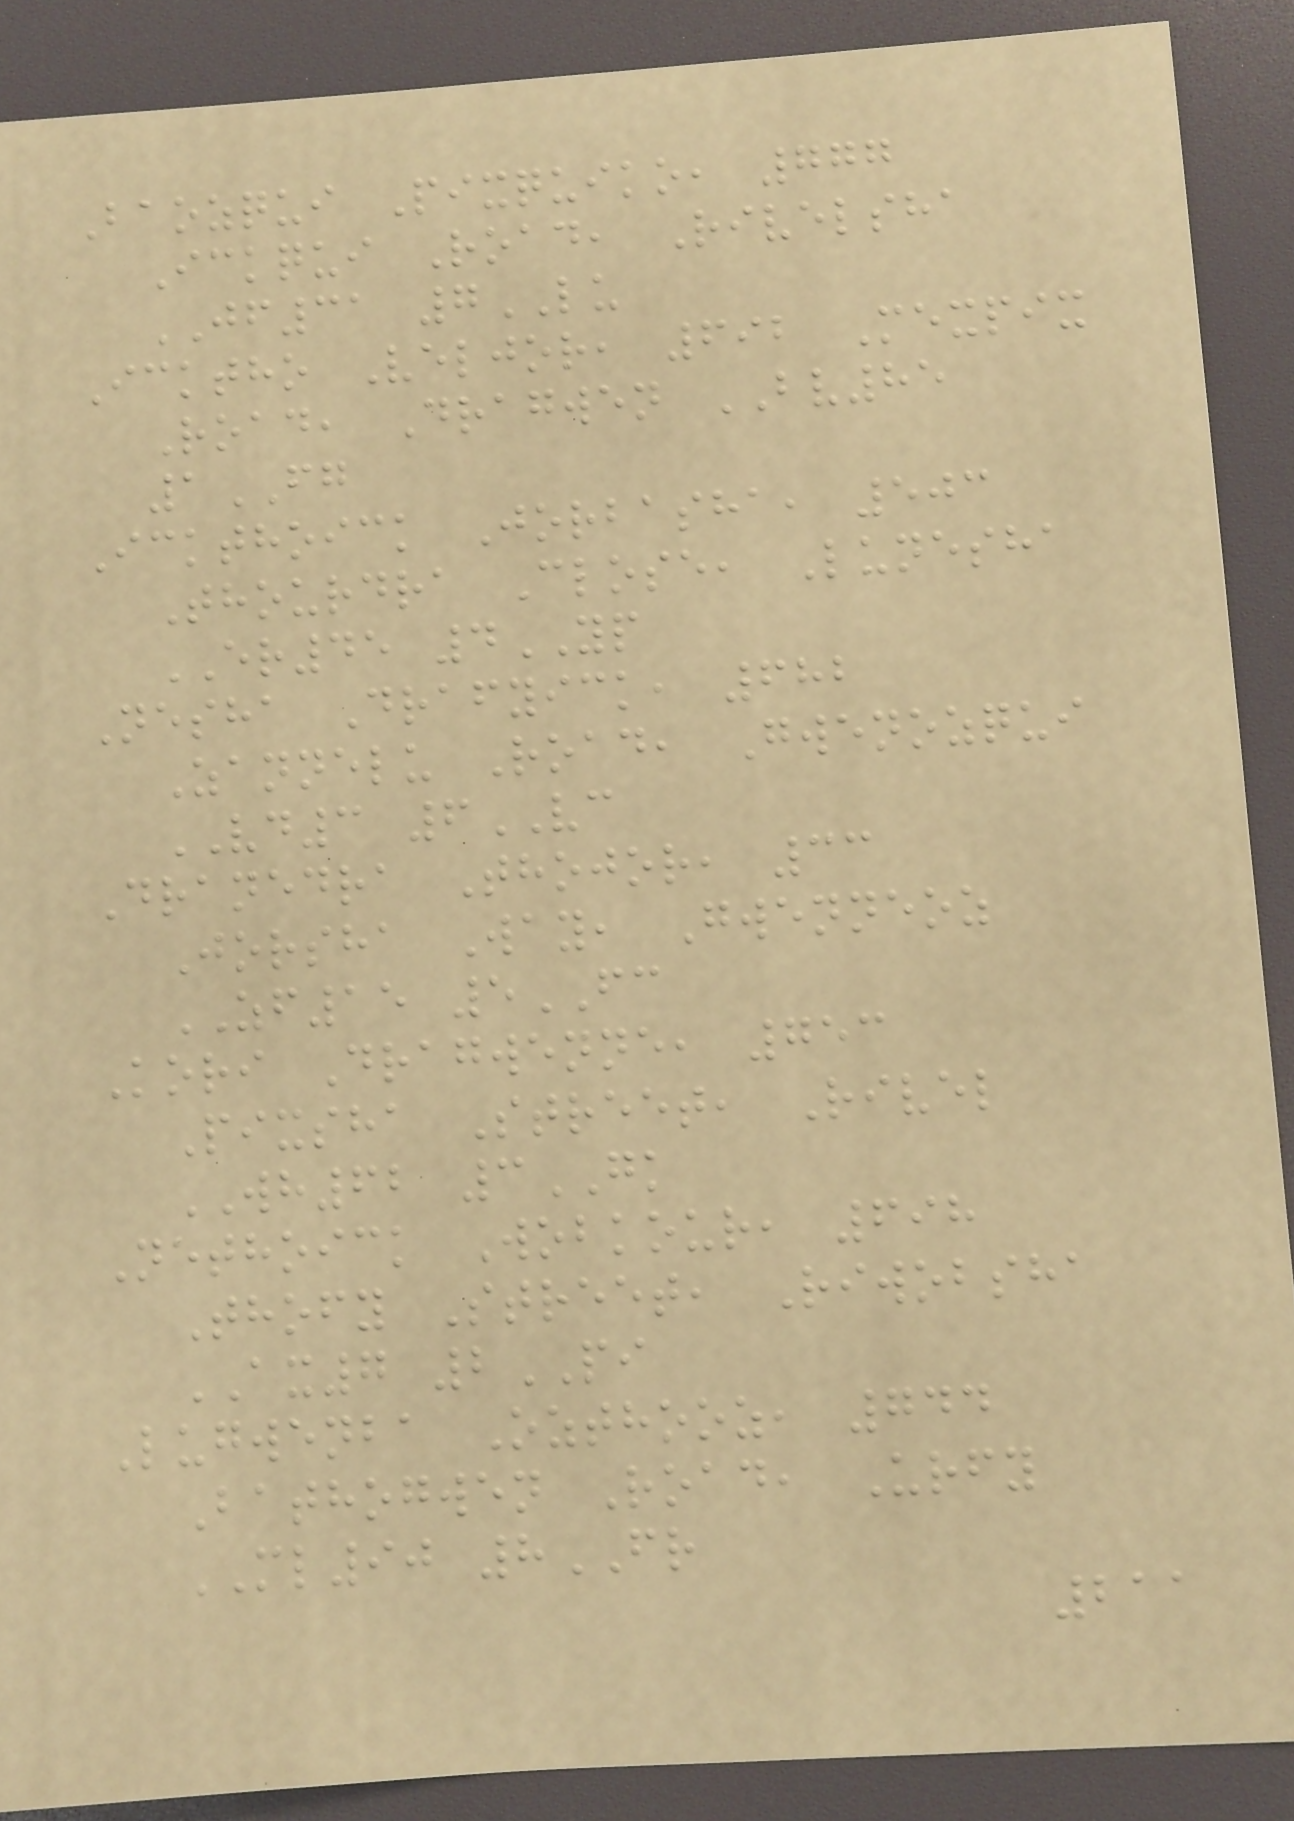Baozqui Pixquiko, 777
Ickqui Road, Rivelsha
JF31 7LU
Icktho Veljor, 692 Mexpix
Road, Dragwen BV85
1FG
Ickthoick Jorbasha, 503
Thourdra Close, Lunesha
ER45 4YP
Nesha Drafyick, 682
Zannelu Road, Gwenozqui
VD3 6VC
Dranedra Thojor, 33
Jorsha Way, Gwenneoz
ZF15 5FC
Kori Dragwenne, 753
Pixsha Street, Rivel
WH62 3GK
Nethoick Wobkour, 698
Thofy Street, Riwobsha
AX7 2PI
Lugwenba Ozthooz, 744
Bathogwen Road, Urfy
ML90 8FR
211
